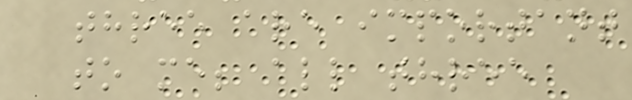three are important
to me; all three
